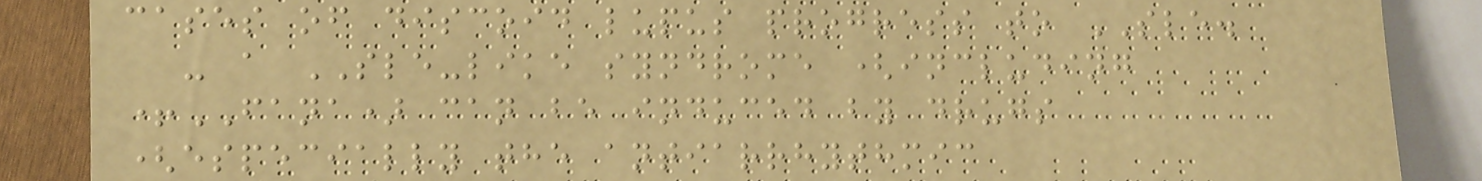cases of discoid lupus progress to SLE.
- a SLE-like syndrome (including
+FANA) can be induced by drugs
(especially the antiarrhythmic
